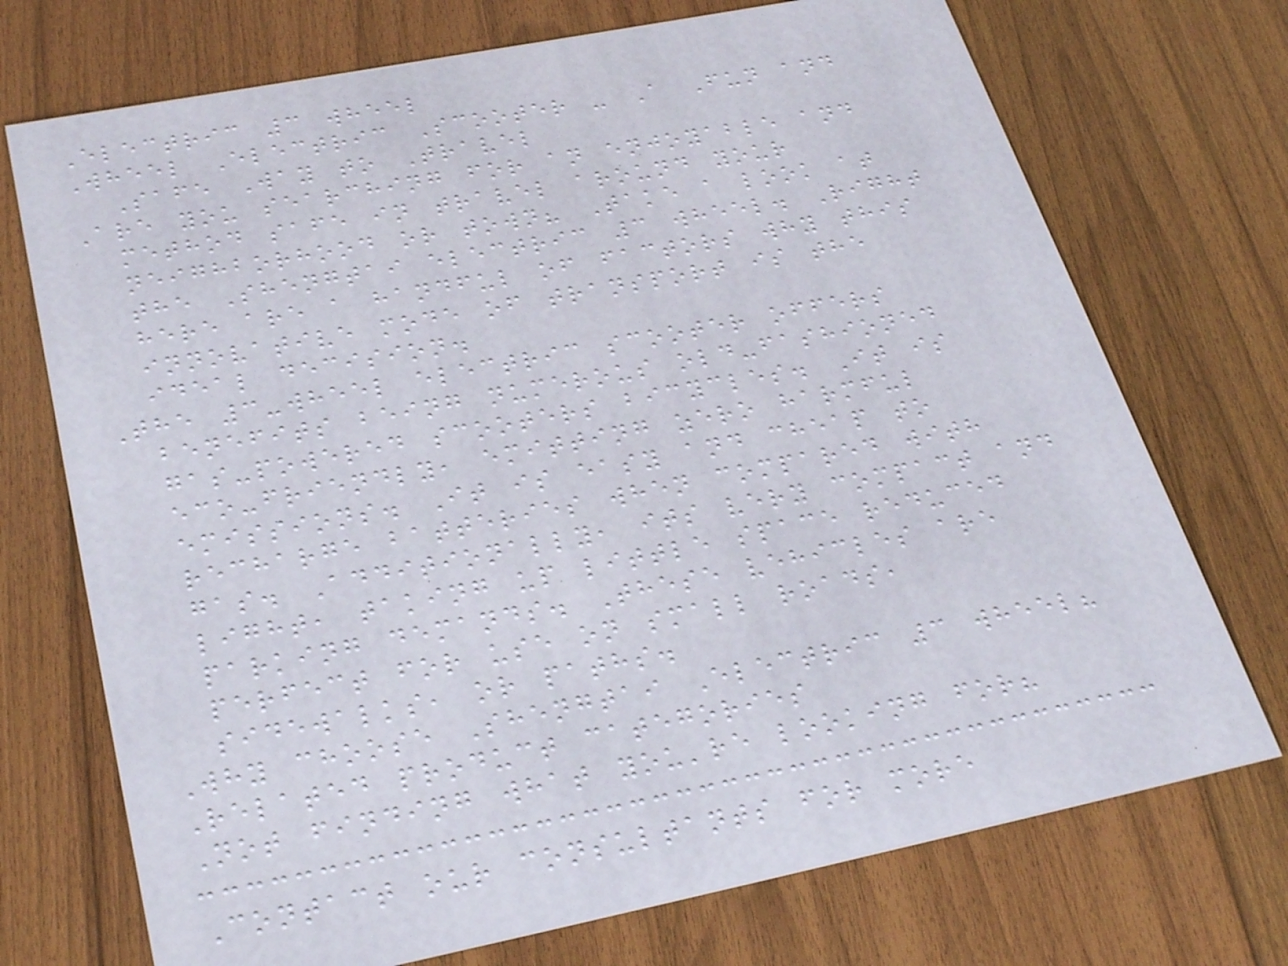Electric 3 wheel
Wheel Electric Scooter - A Fun and
Safe Way to Travel
Are you searching for an enjoyable and
method safe in travel around your
neighborhood or town? Take a look at
the Shengtai electric 3 wheel. Right
here are a handful of factors why this
innovative mode of transport is the
ideal decision.
The 3-wheel electric scooter offers
benefits being numerous old-fashioned
gas-powered scooters bicycles. It is
eco-friendly, emitting zero harmful
emissions. It is easy and cheap to
recharge batteries when compared with
gas. Additionally, its very compact and
light, taking up little space reduced
parking demands. These vehicles are
perfect for use on small roads,
sidewalks, or paths.
Why choose Shengtai Electric 3 wheel?
Related product categories
Not finding what you're looking for?
Contact our consultants for more
